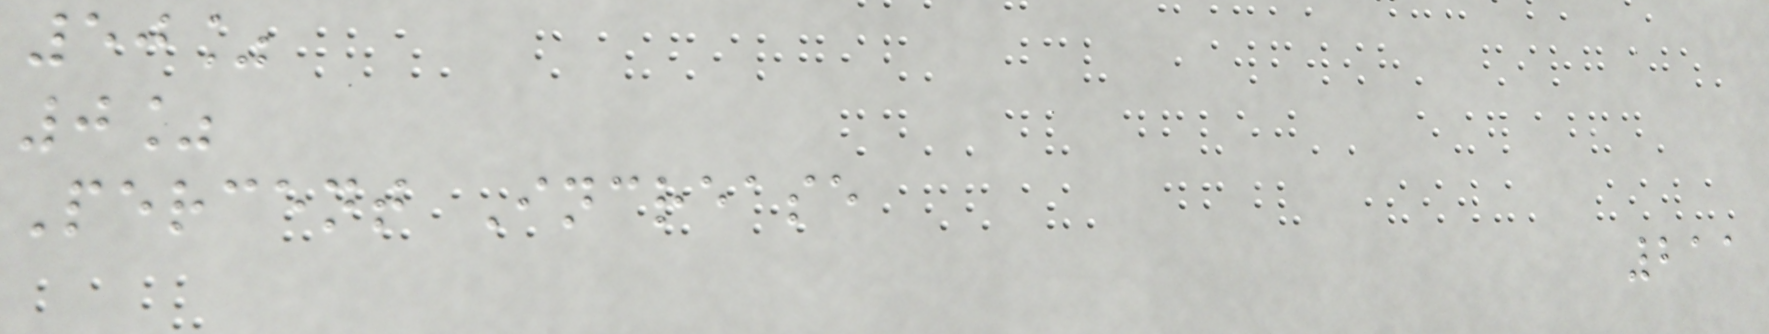50%
0%
Percent Increase
211
